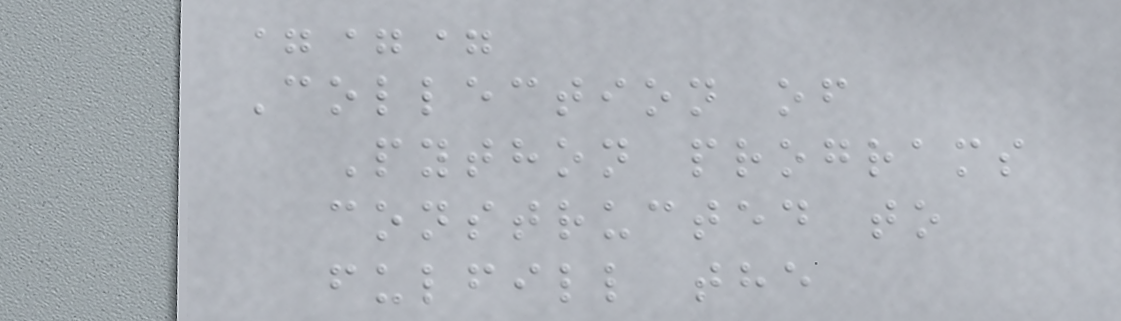===
Collection of
Python programs
constructed to
fulfill the
